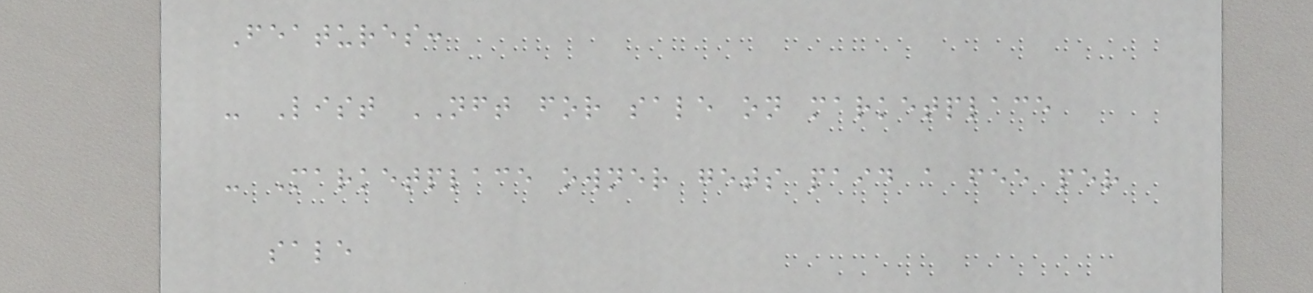Features:
- List NFT for sale on marketplace
- Marketplace owner gets paid a fee per
sale
